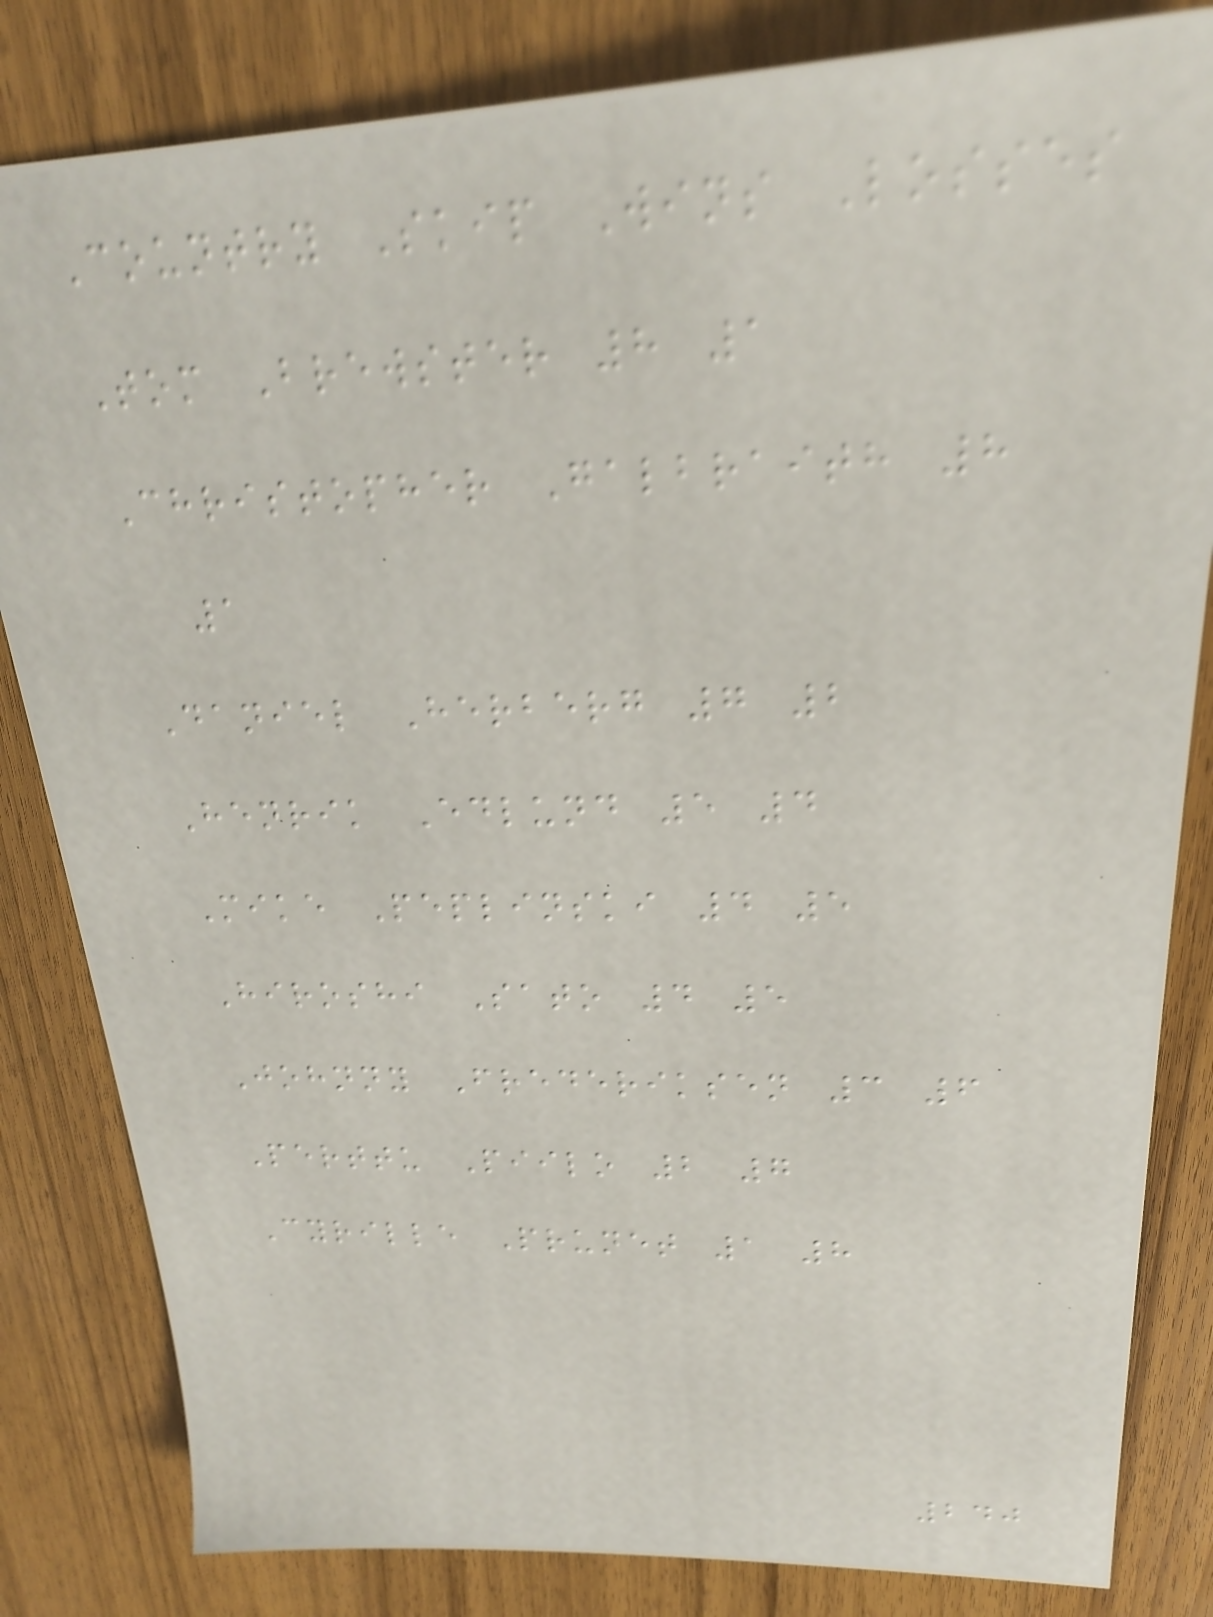Country Skip Wins Losses
Tom Brewster 8 1
Christopher Galbraith 8
1
Daniel Herberg 7 2
Henrik Edlund 5 4
Mike Peplinski 4 5
Hiroshi Sato 4 5
Johnny Frederiksen 3 6
Perttu Piilo 2 7
Cyrille Prunet 1 8
240
